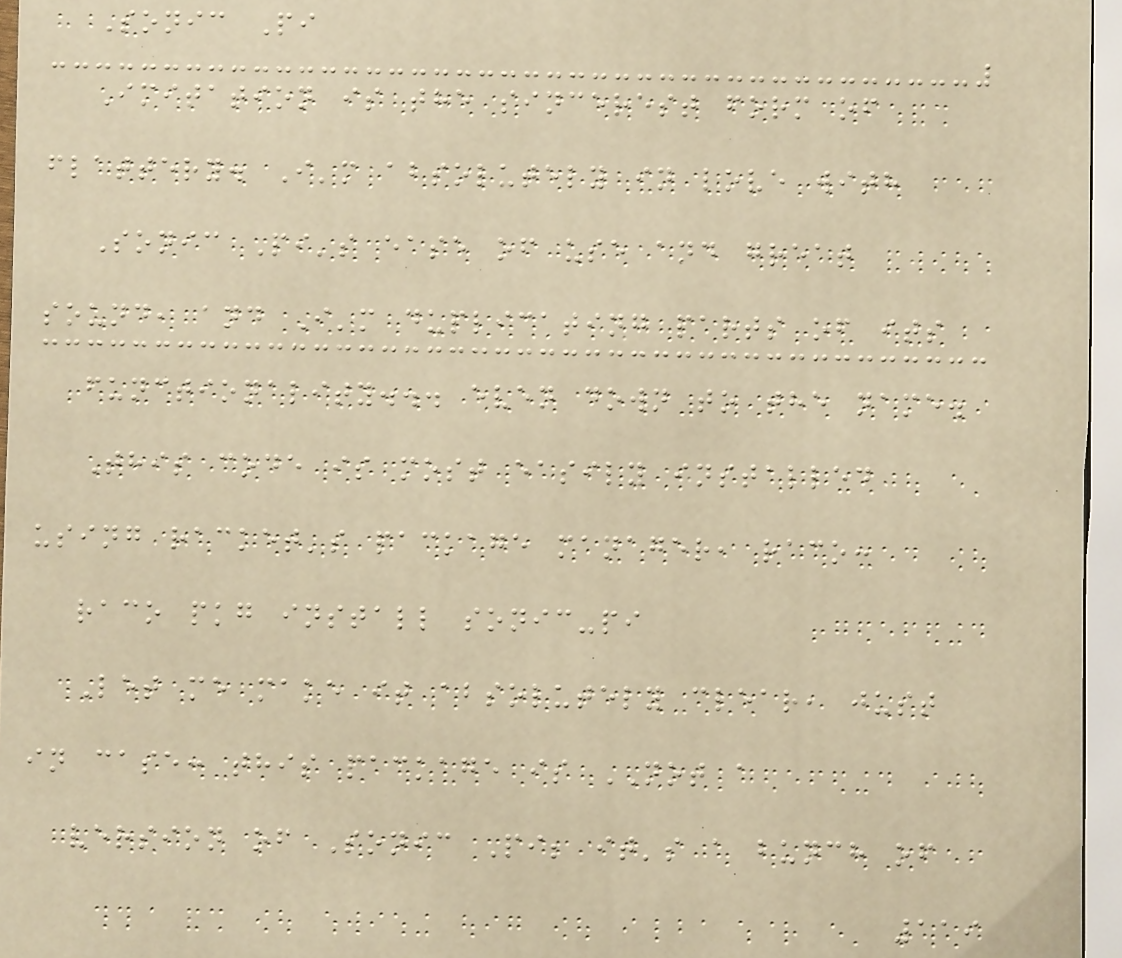Sonic Pi
Imitation is the sincerest form of
flattery. I'm absolutely in love with
Sonic Pi's ease of use and great
sound, and I'm duplicating parts of its
functionality... even down to the name.
This code is most easily installed
using racket's package manager, raco:
raco pkg install sonic-pi
Let me make it absolutely clear, just
in case: this package is NOT a
version of Sonic Pi; it's a bunch of
119
